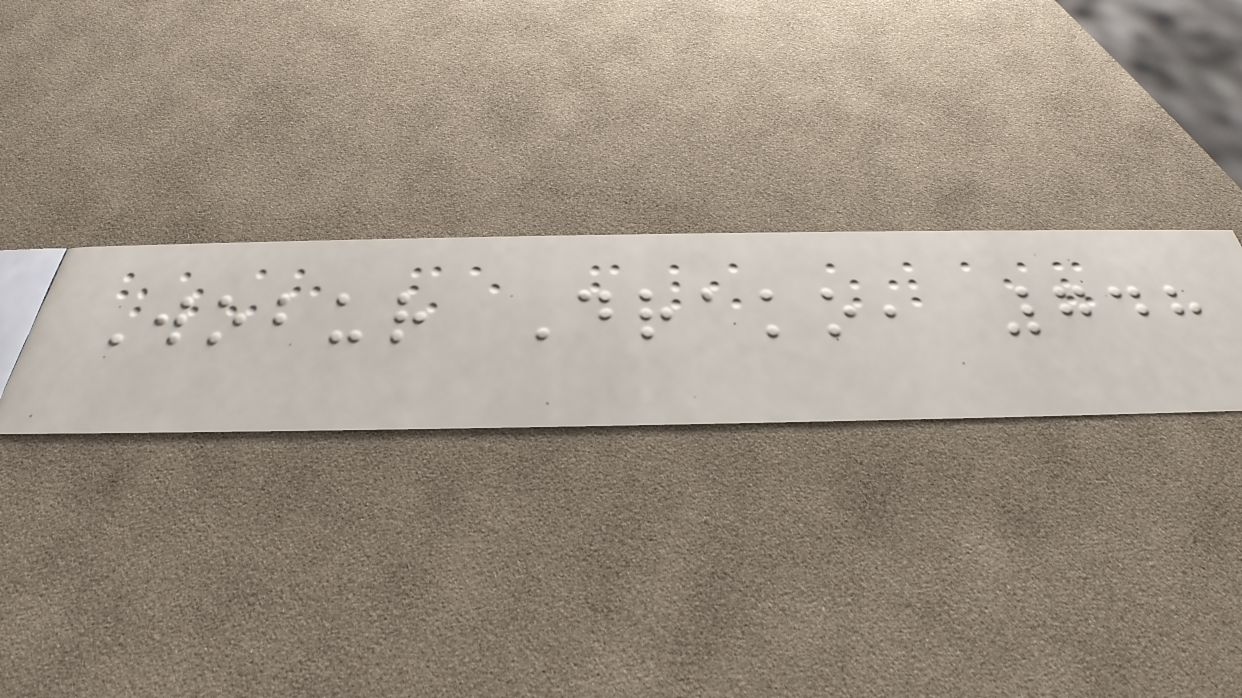Wobur Drako, 748
